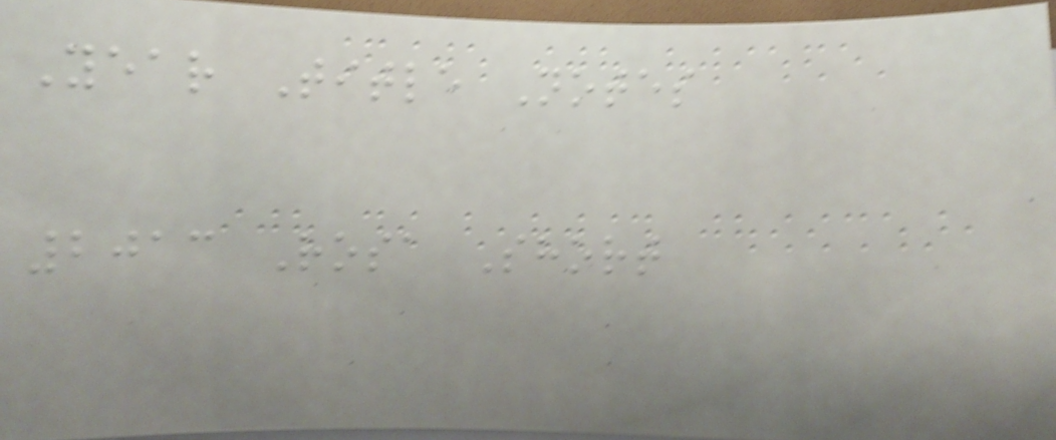Year Title Notes
2013 Rosa Short
